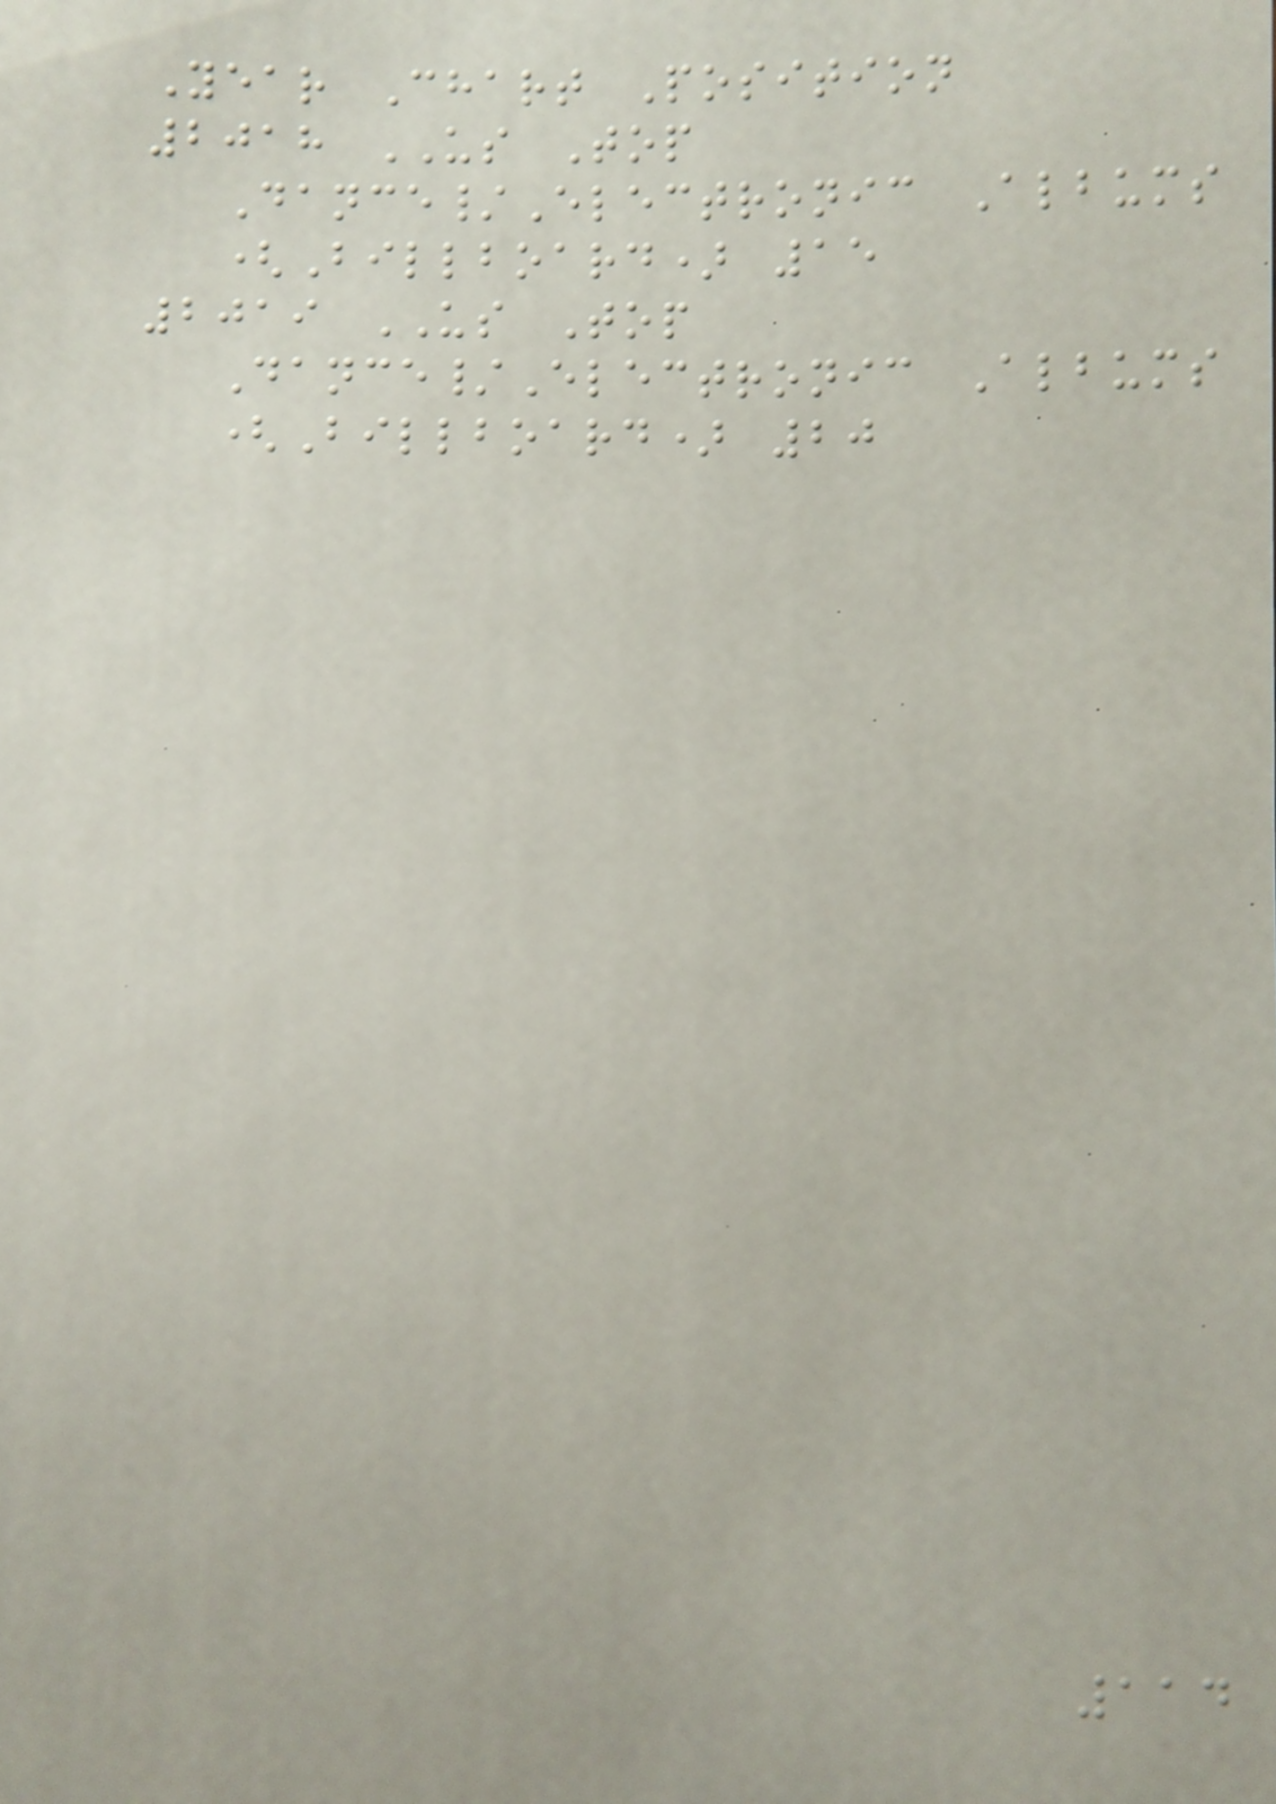Year Chart Position
2018 US Top
Dance/Electronic Albums
(Billboard) 15
2019 US Top
Dance/Electronic Albums
(Billboard) 20
114
